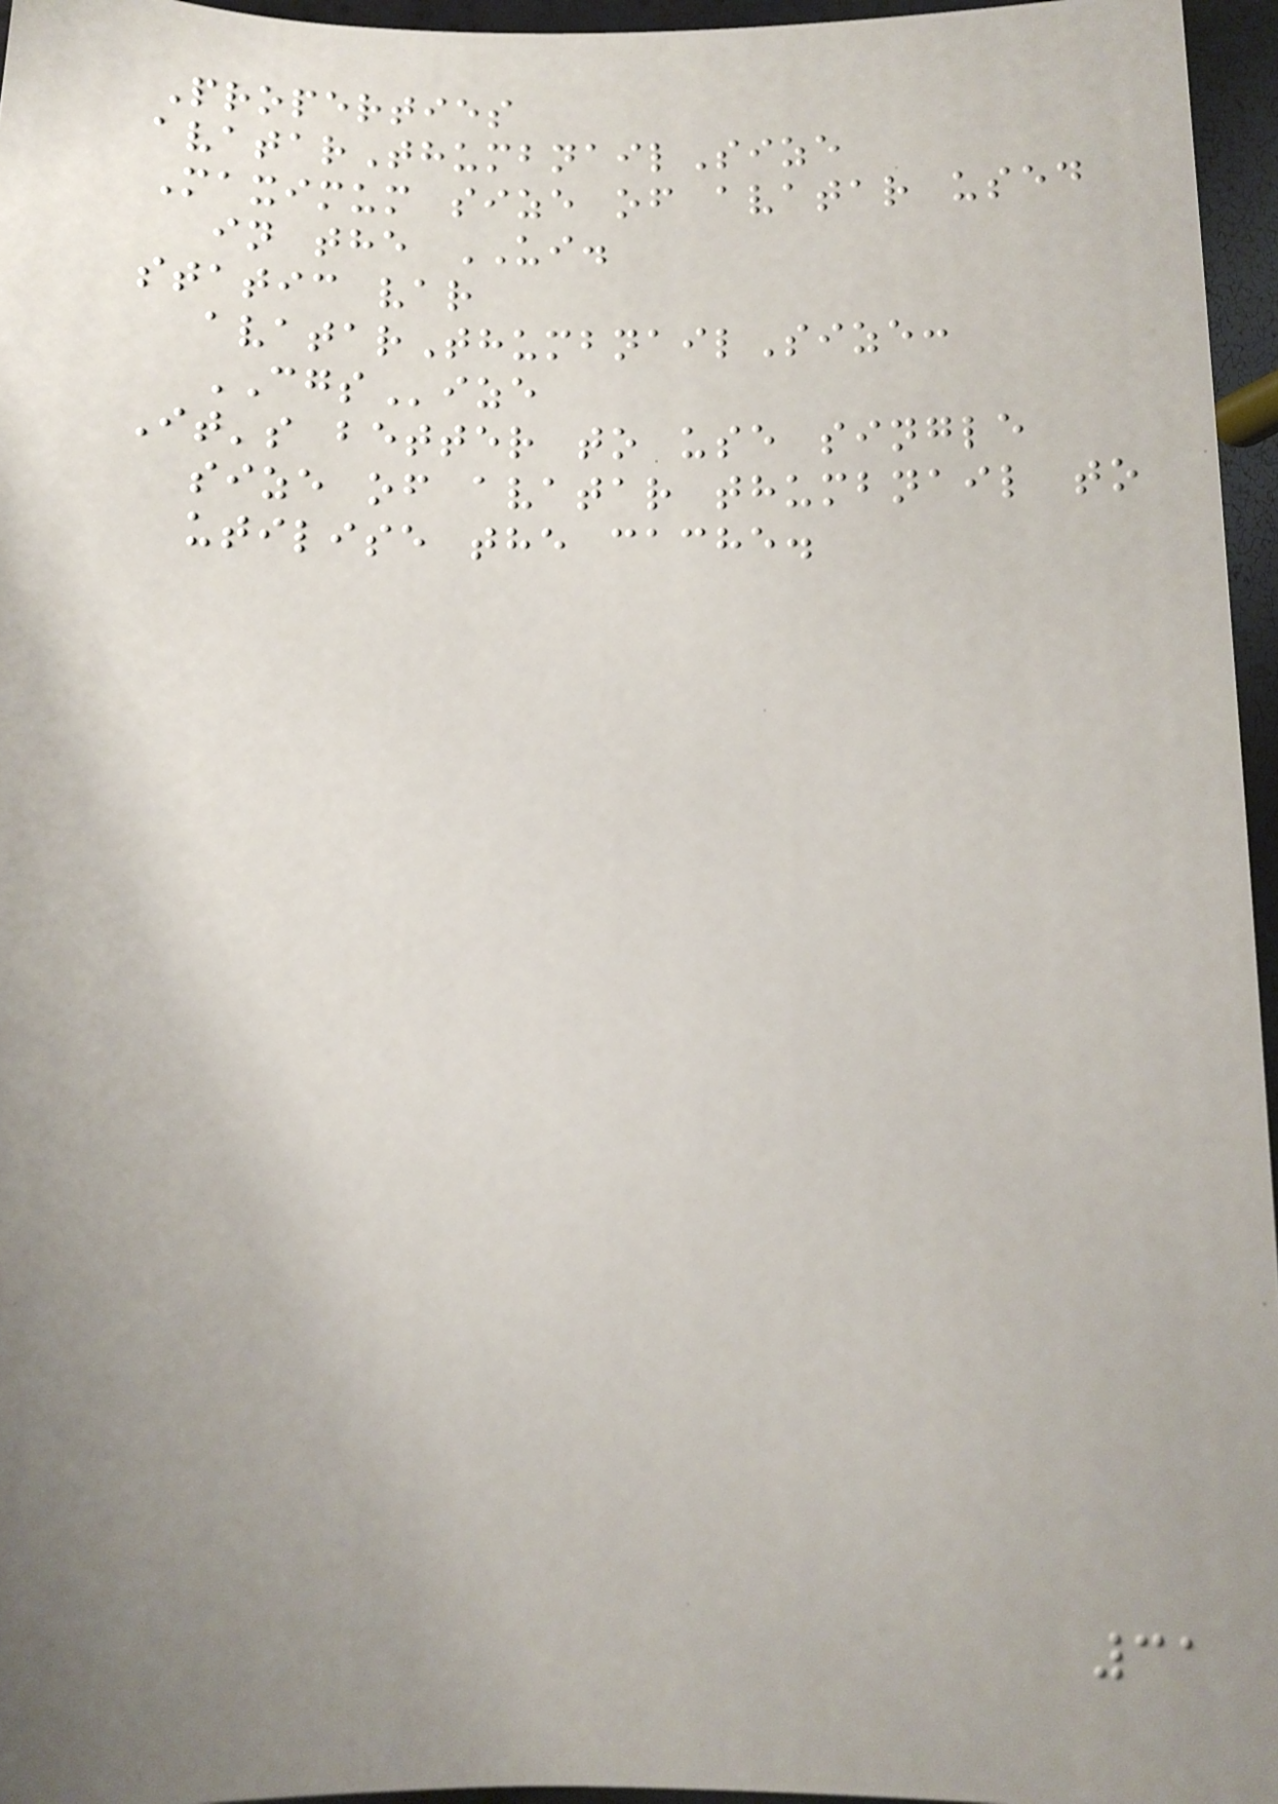Properties
avatarThumbnailSize
Maximum size of avatar used
in the UI.
static var
avatarThumbnailSize:
CGSize
It's better to use single
size of avatar thumbnail to
utilise the cache.
31
